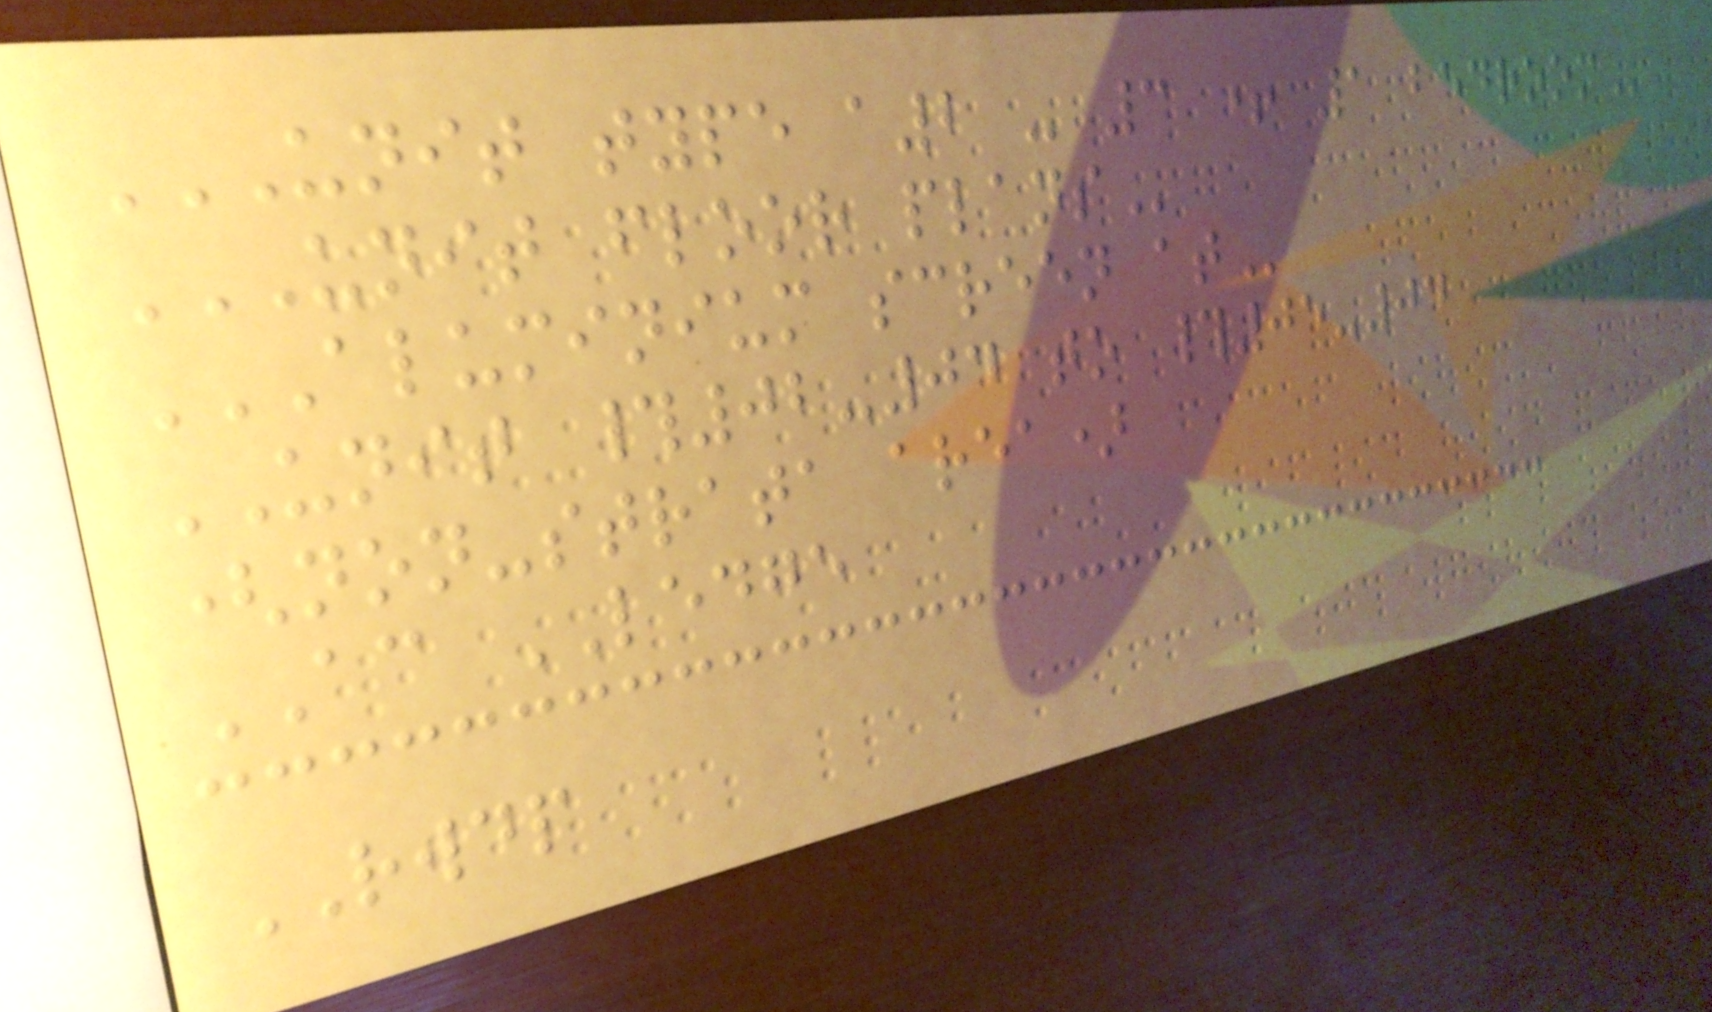UNIT TYPE A2 - 3 + 1 BEDROOM
UNIT FLOOR PLANS
ALUMINIUM SCREEN AT
UNIT #02-04 to #05-04
(non-strata area)
AC LEDGE
RWDP
